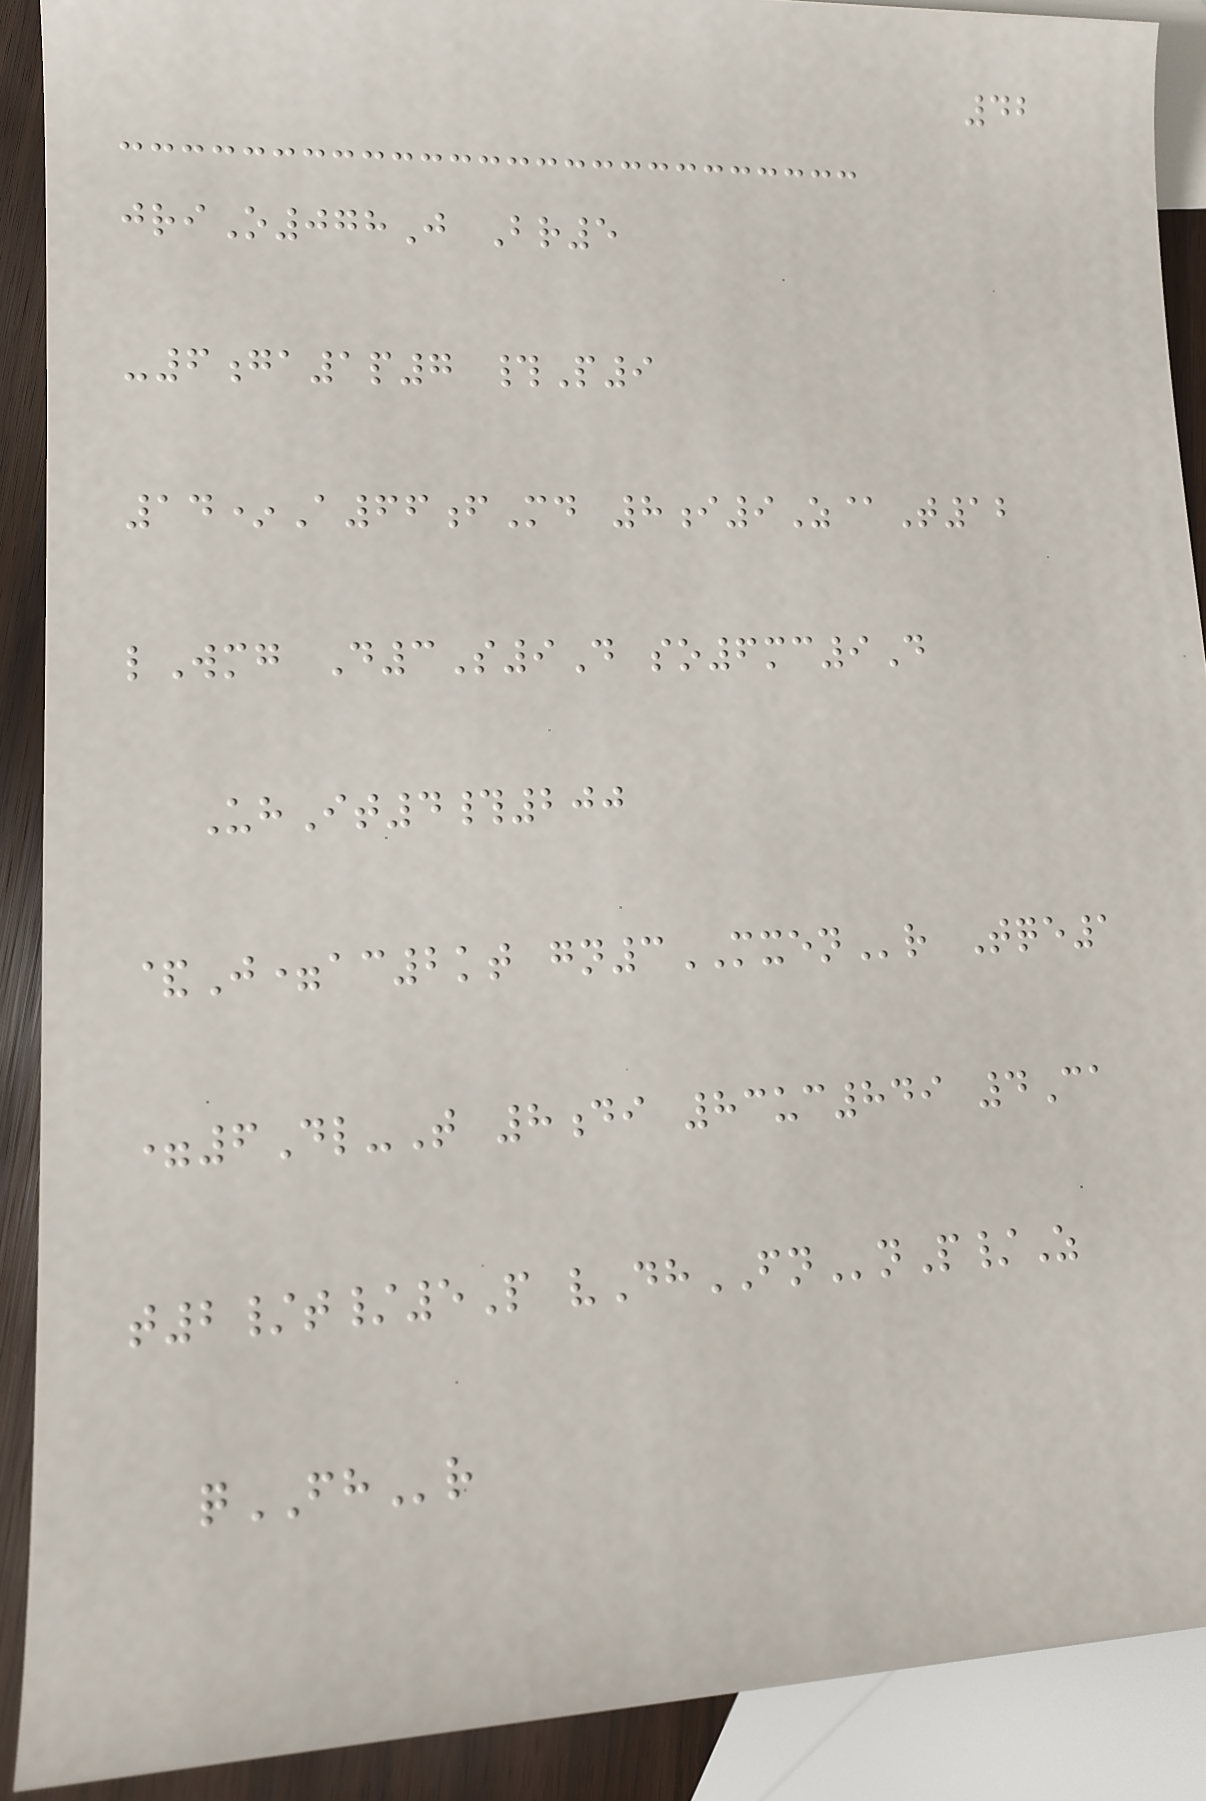42
jriO078J Br5
-6ga1p7 #P9
14*A66fMd 8i9Z@T12
lWmg D3S9D so6mc9D
UhIt4#200
&J=ac2kt gn3MXENr Tqe1
=6Dl-T 8di 83uc849 4Ca
t2/t/5P vDhFNnP/Z
qFHr
